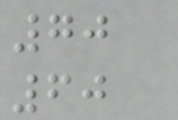70
60
